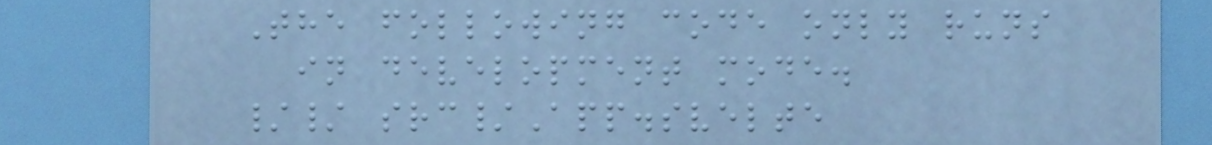The following code only runs
in development mode.
// src/App.svelte
